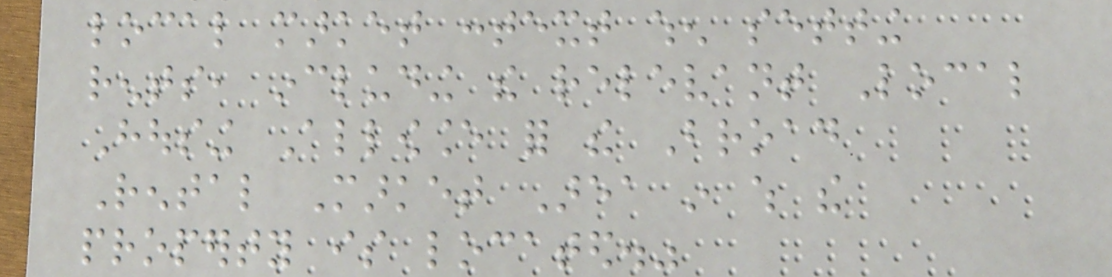local market context when setting
rents, including the relevant Local
Housing Allowance for the Broad
Rental Market Area in which the
property is located."
